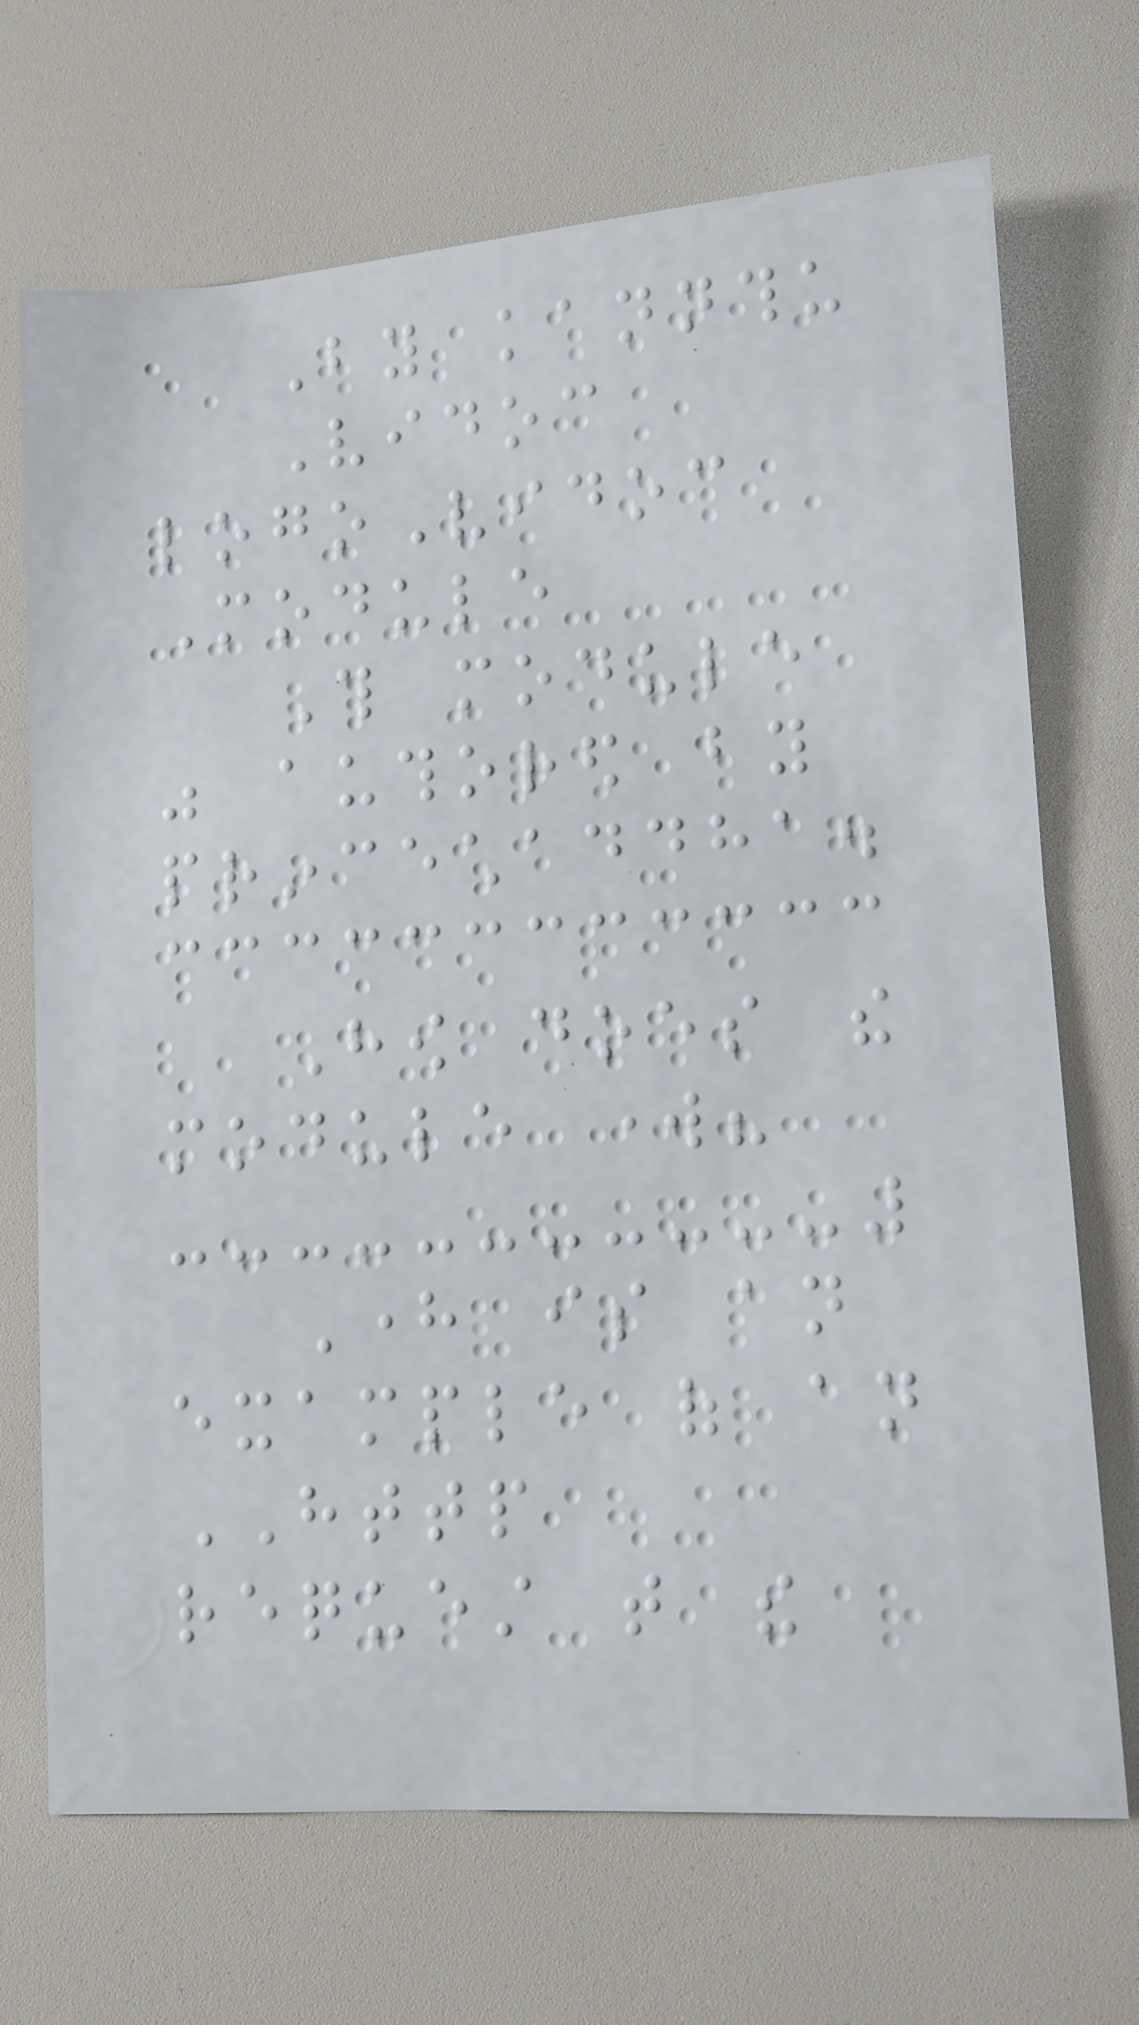By kannthu
Vidoc
logoVidoc
Module
This module
was authored by
princechaddha.
How does the
module work?
Here is an
example of an
HTTP
request that the
